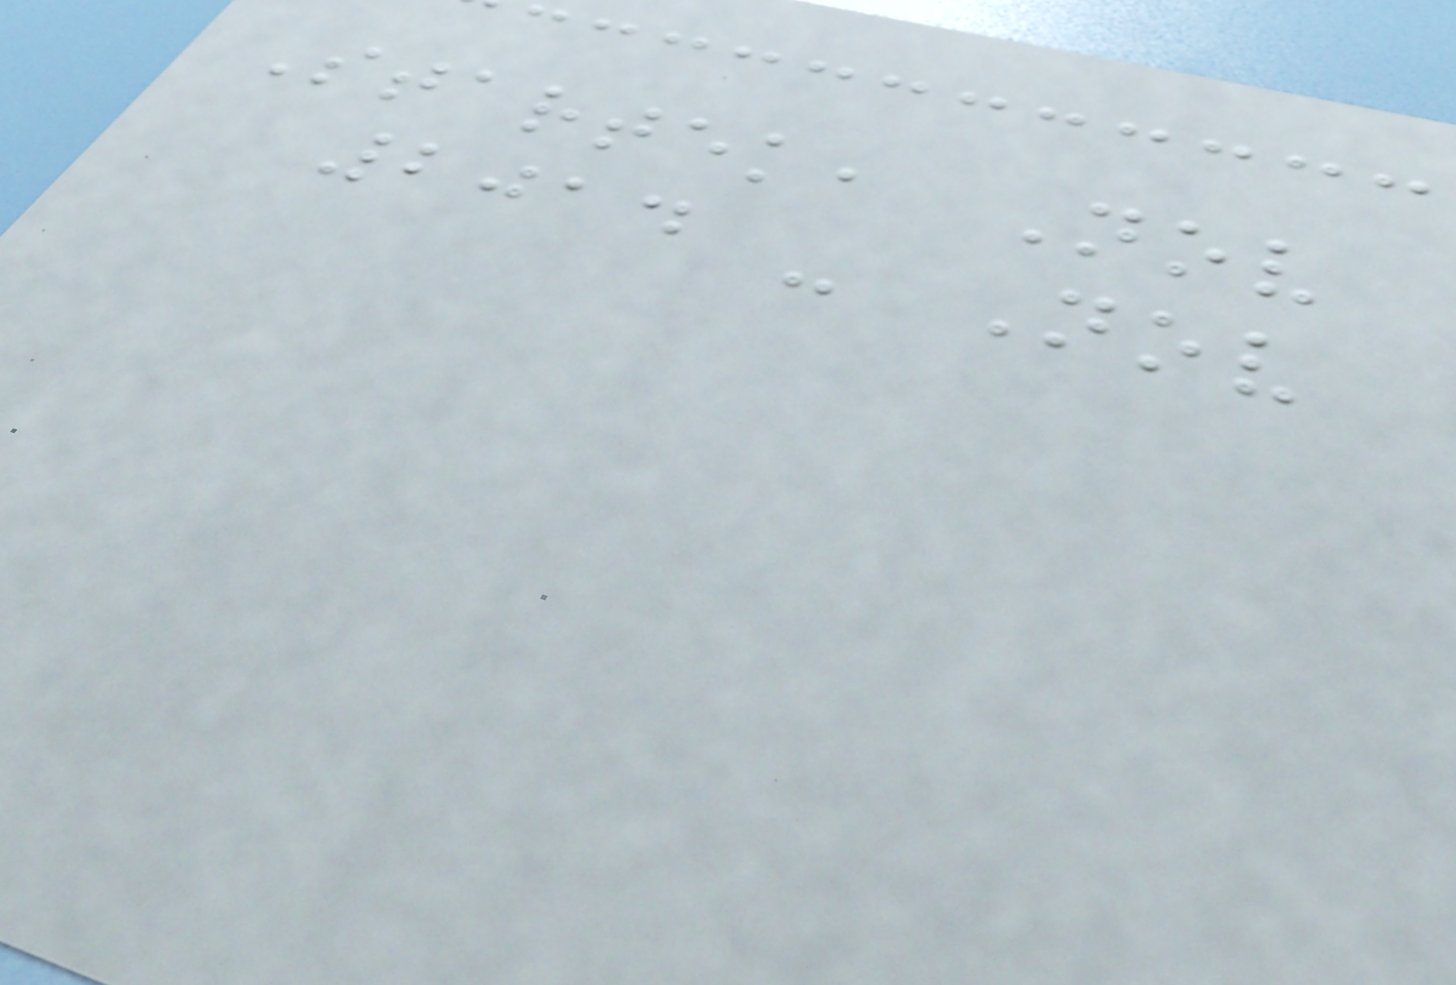Startek, Nov
2014 - Nov
